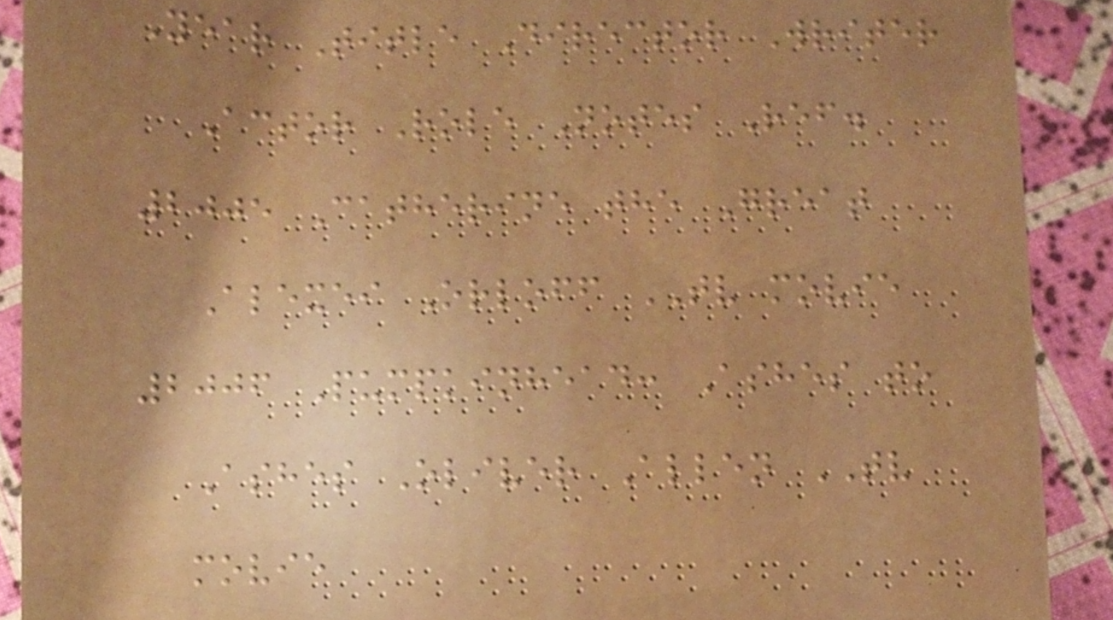Year Title Director Writer
Actor Role Notes Ref.
2005 Catherine the Great
Alexei Orloff TV movie
2006 Pumpkinhead: Ashes to
Ashes Oliver Allen TV
movie
